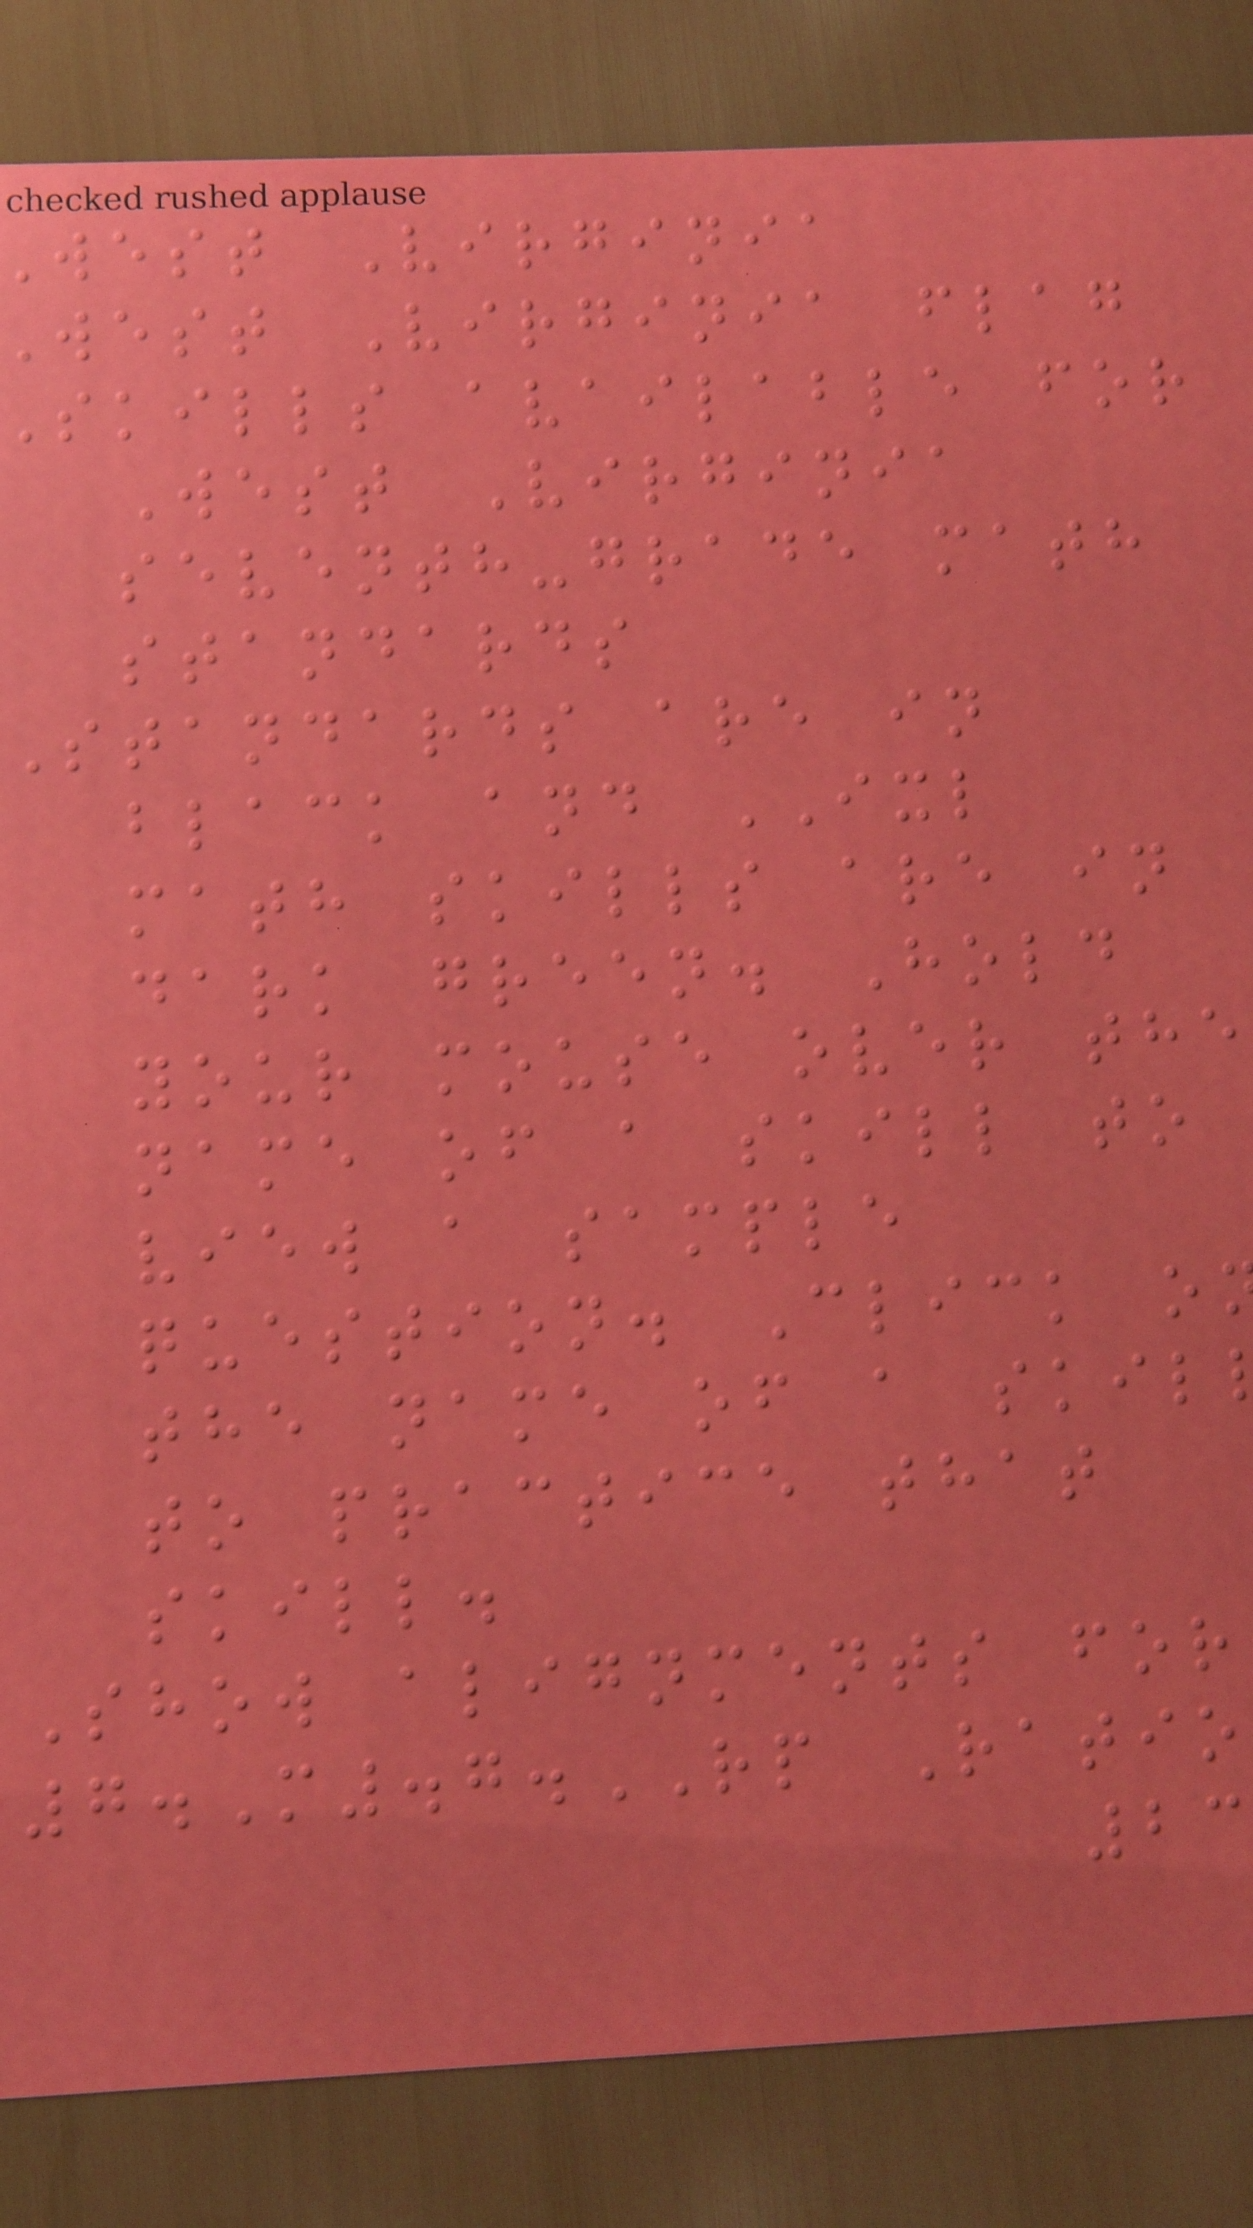west Virginia
west Virginia flag
skills available for
West Virginia
seventh-grade math
standards
Standards are in
black and IXL
math skills are in
dark green. Hold
your mouse over the
name of a skill to
view a sample
question. Click o
the name of a skil
to practice that
skill.
Show alignments for
7.M.7.RP Ratio
